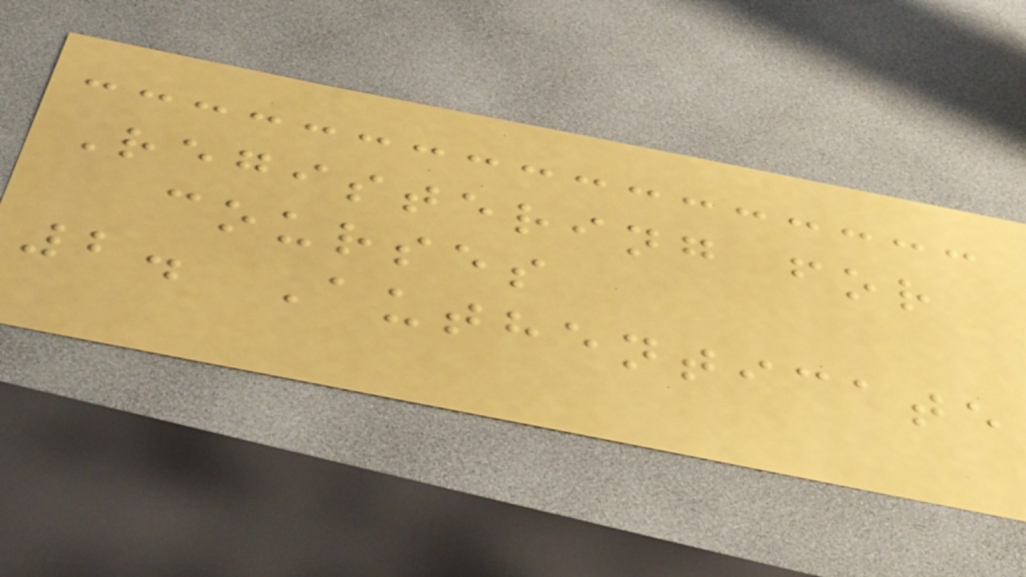Registering for
courses
2. Authenticate
